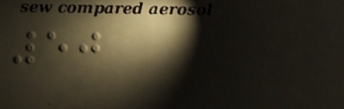50
